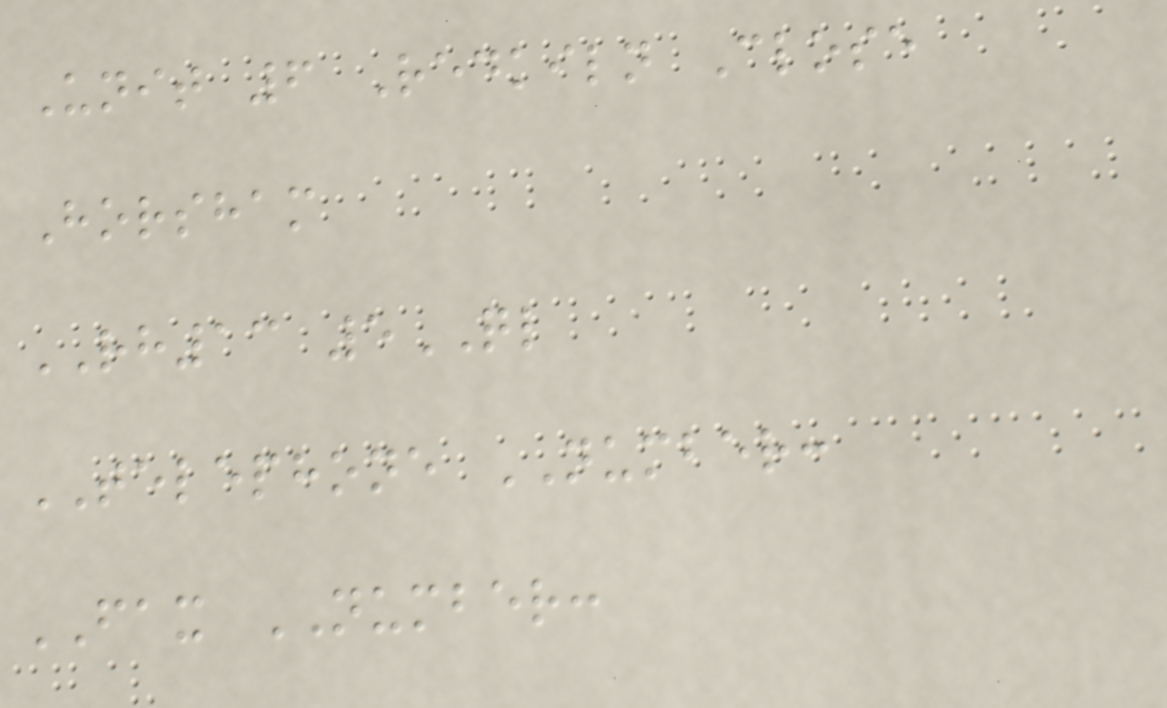Unit 6 Redkiln Close
Horsham
RH13 5QL
TELEPHONE NUMBER:
FAX NUMBER:
